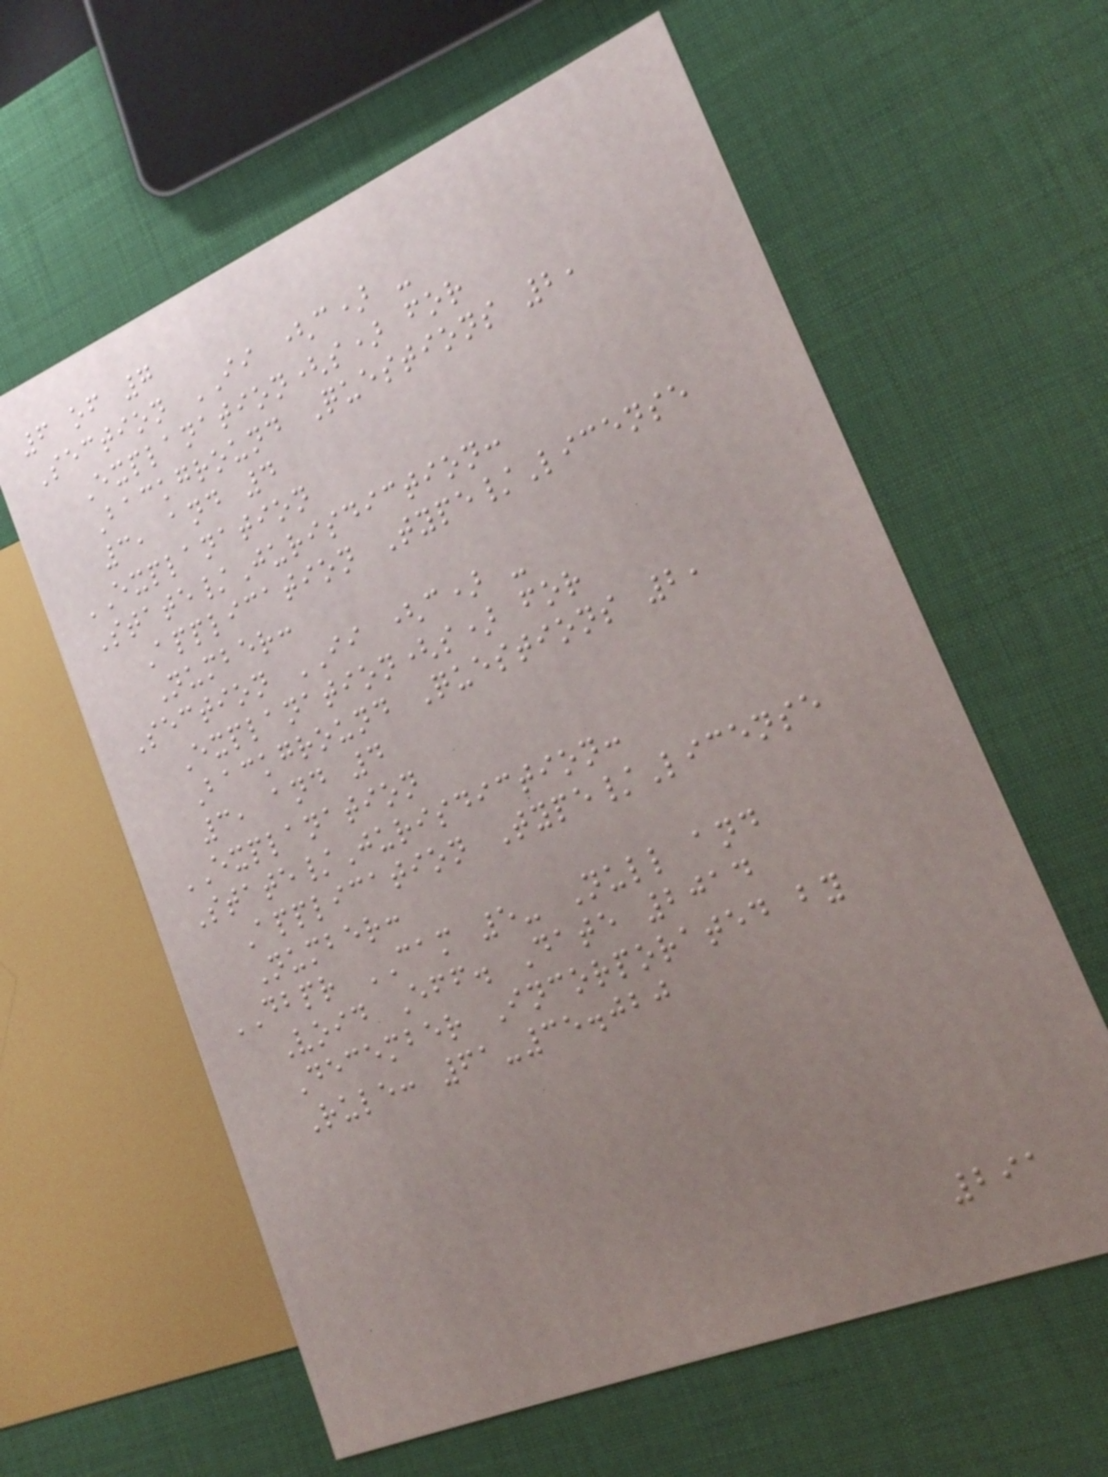6 of 7
Section II (c) -
Explanation(s) for
Background Questions 2,
3, and 4
EXPLANATION
State/Jurisdiction:
Application Type/License
Number:
Section II (c) -
Explanation(s) for
Background Questions 2,
3, and 4
EXPLANATION
State/Jurisdiction:
Application Type/License
Number:
DBPR CAM 5- Null and
Void Eff. Date 2014
December Incorporated by
Rule: 61-35.020
291
